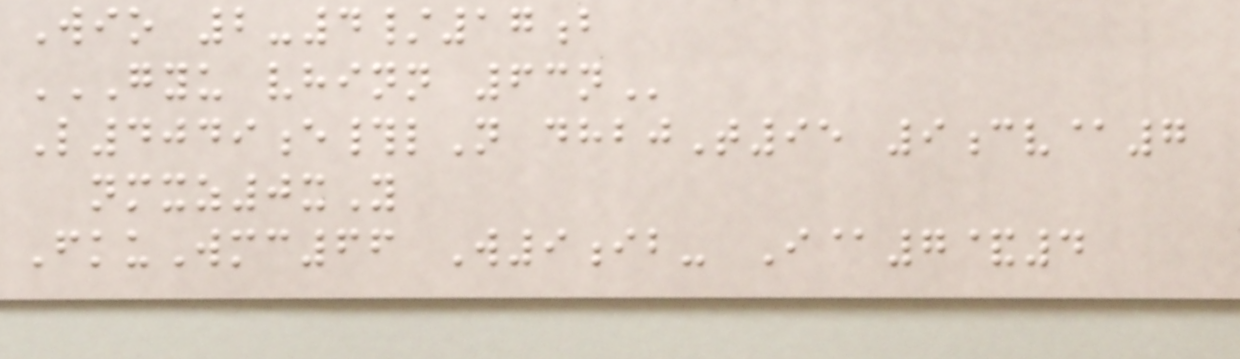Wio 2-4/17b
GYU VHINN 63N
L4049e#lN dhbjT95 9cv@7
nmxz0xY
FkuWmc66 W9ib- I@7&4
